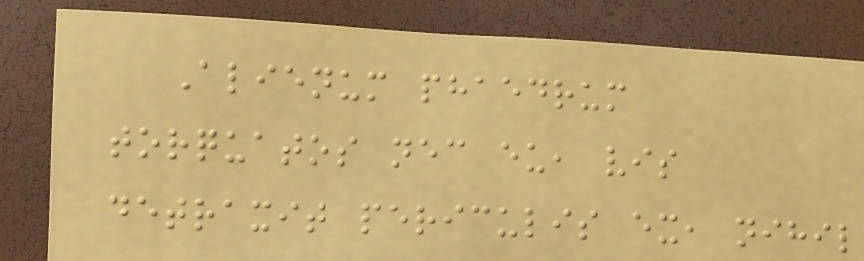Alienum phaedrum
torquatos nec eu, vis
detraxit periculis ex, nihil
